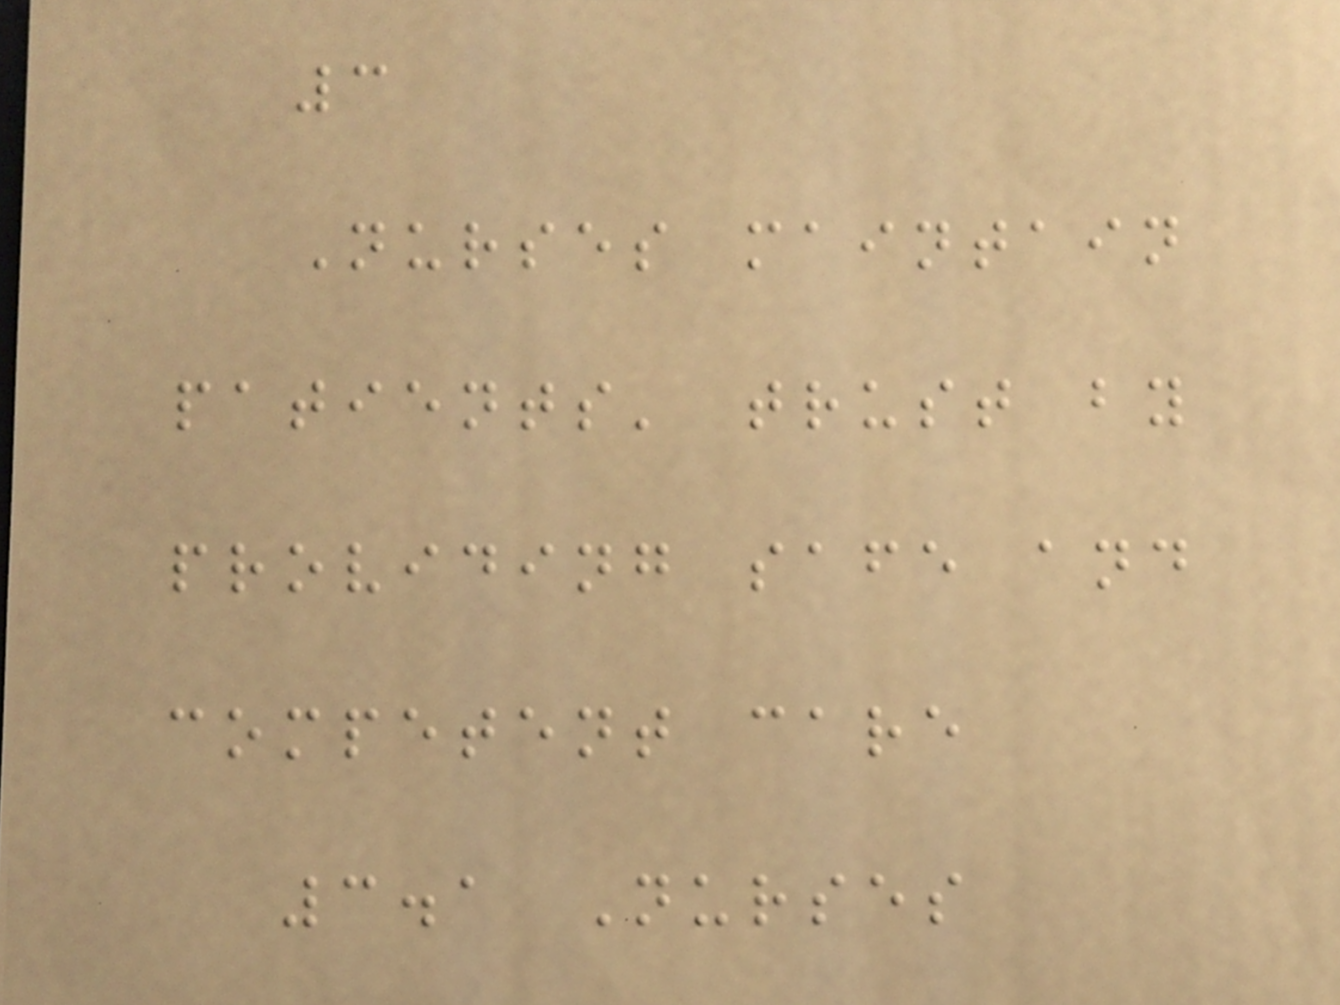3
Nurses maintain
patients' trust by
providing safe and
competent care
3.1 Nurses
